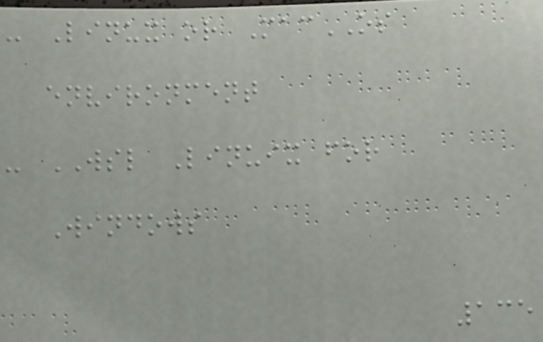- Linux or MacOS
environment
- WSL Linuix for
Windows
135
